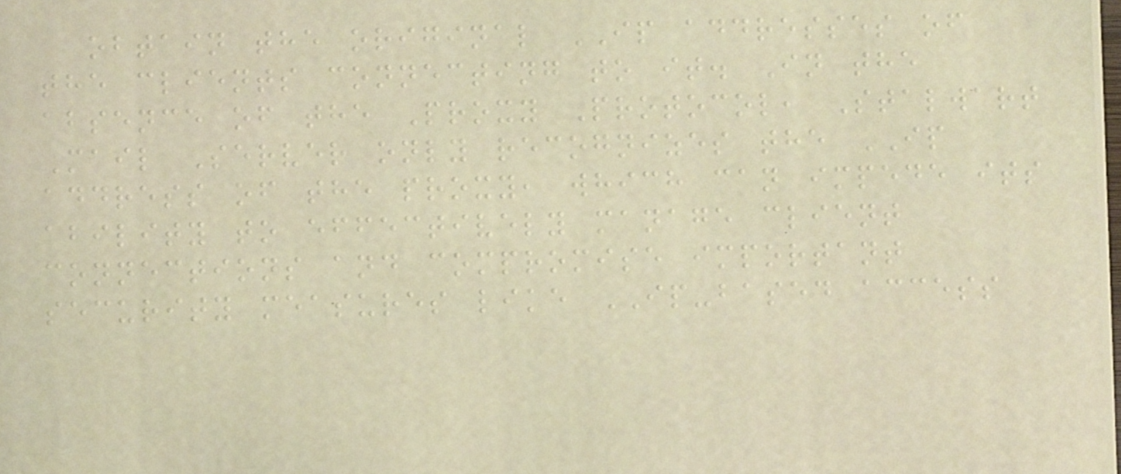obtain the original IP addresses of
the clients connecting to it. In the
absence of the Proxy Protocol, Stalwart
Mail Server only recognizes the IP
address of the proxy, which can impede its
ability to effectively manage client
connections and compromise important
security measures like IP-based access
